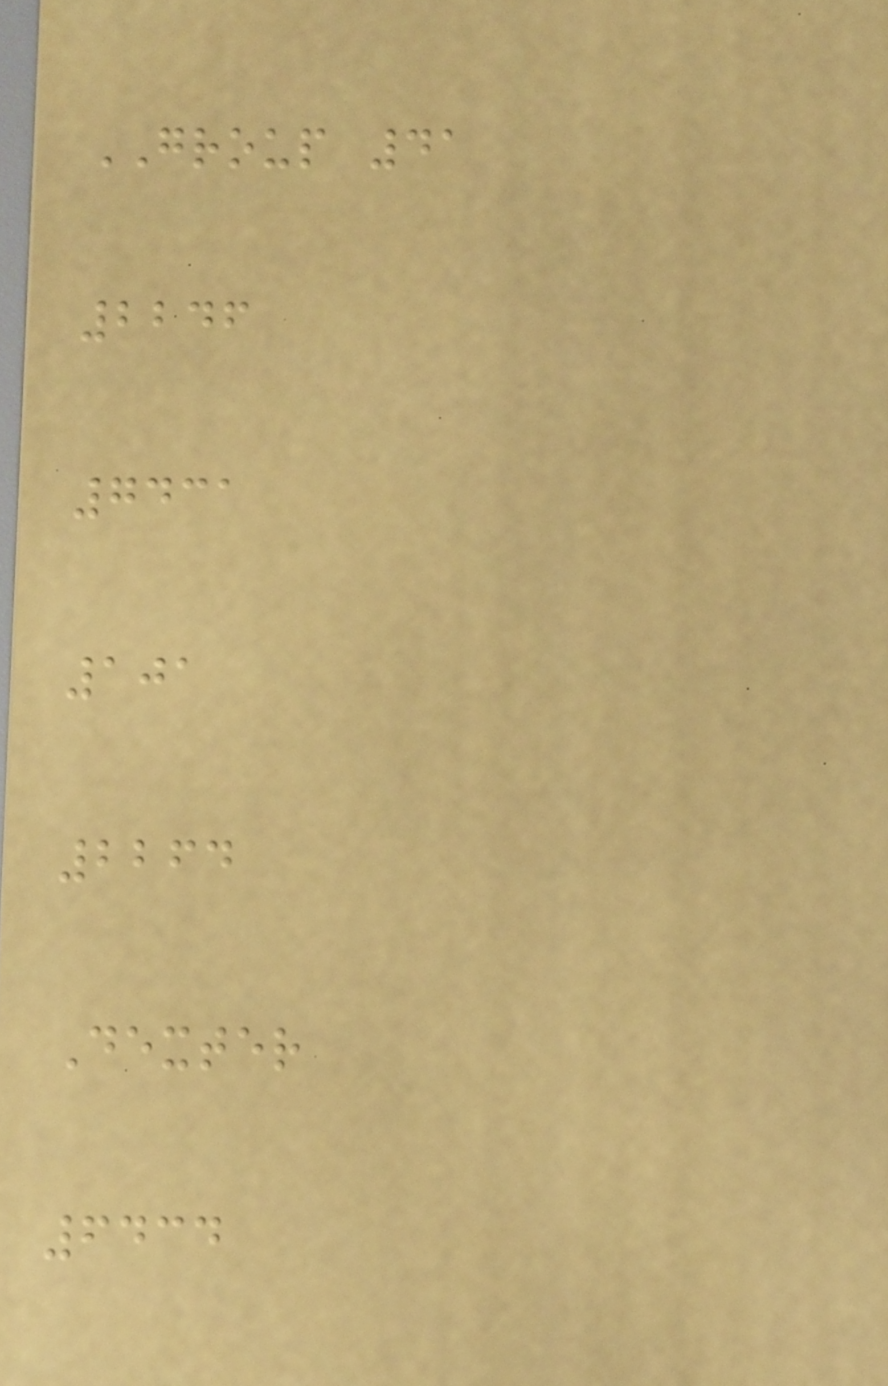GROUP 41
2246
7431
101
2264
Dexter
6434
